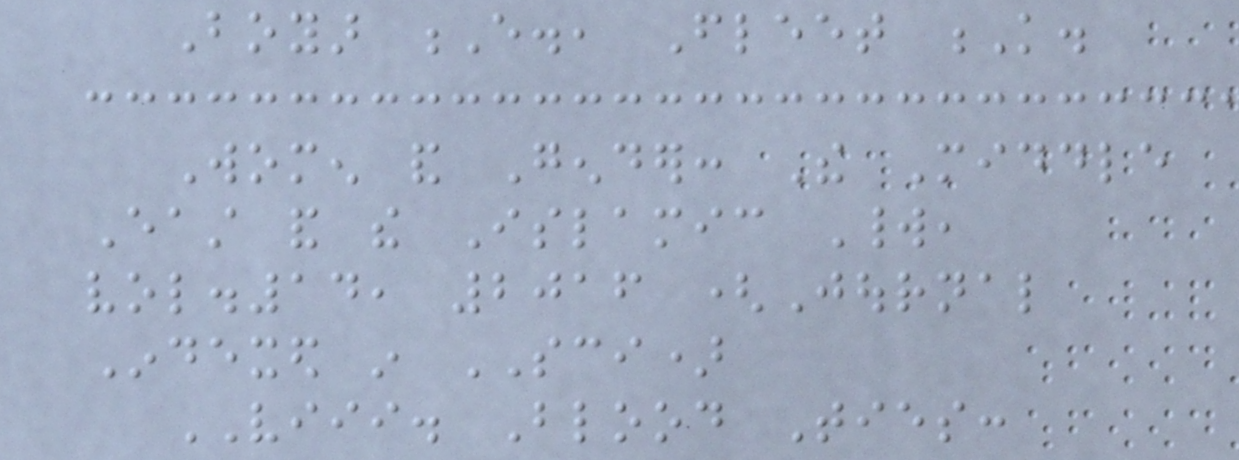Boyar E., Fleet K.
Women and Gender: The Middle
East and the Islamic World,
vol.14, 2016 (Journal
Indexed in SCI)
VIII. Blood Ties:
